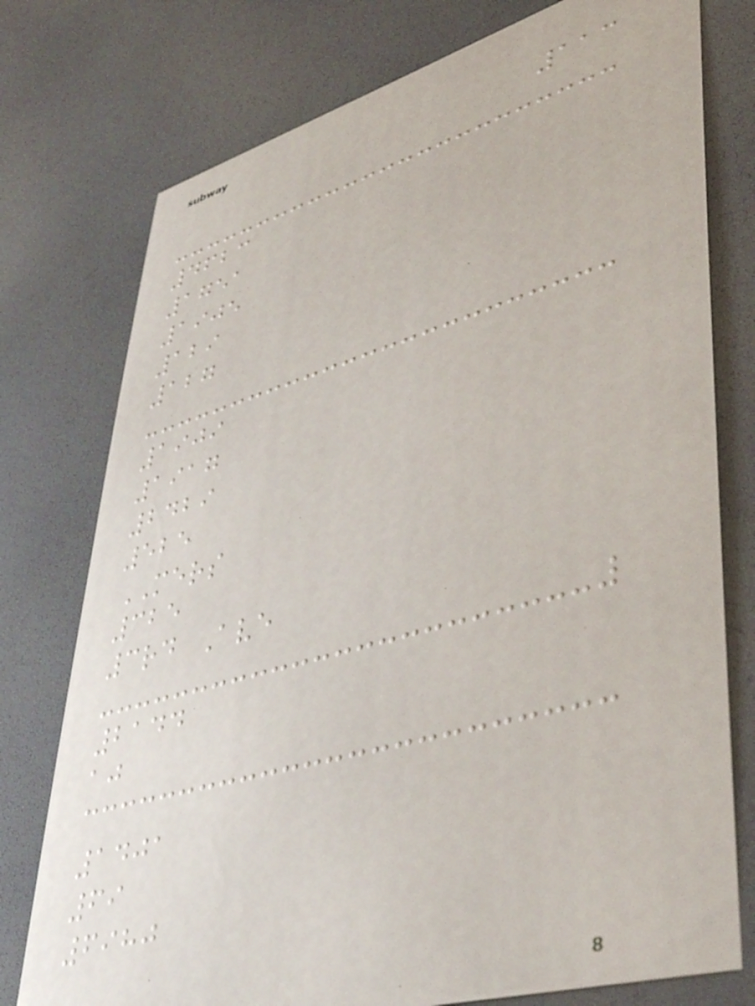113
4623
1751
1905
129
127
1909
1917
2429
525
MERS
325
3rd Ave
2144
aj
1401
69
6980
